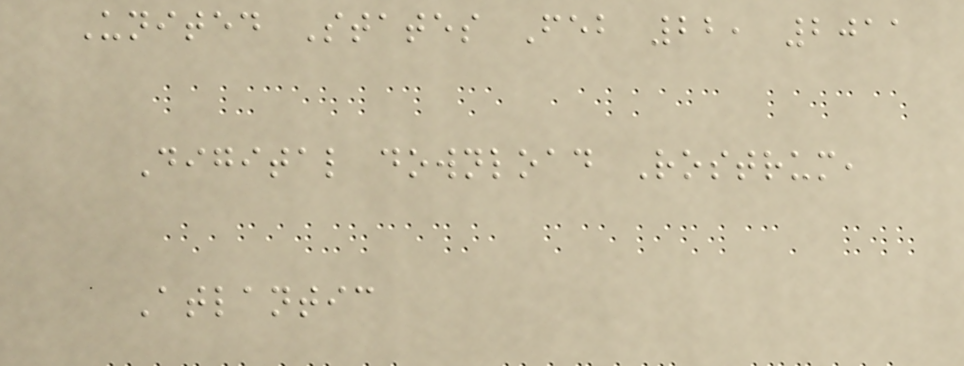United States Feb 22, 2011
Digital download Rostrum,
Atlantic
